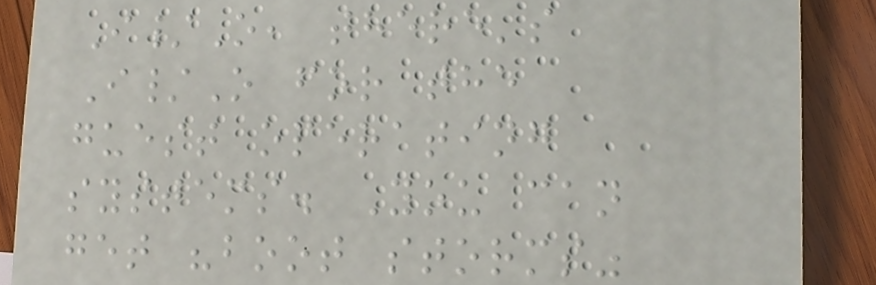I/O, there's
I/O for the
guest operating
systems. You can
get "boot storms"
